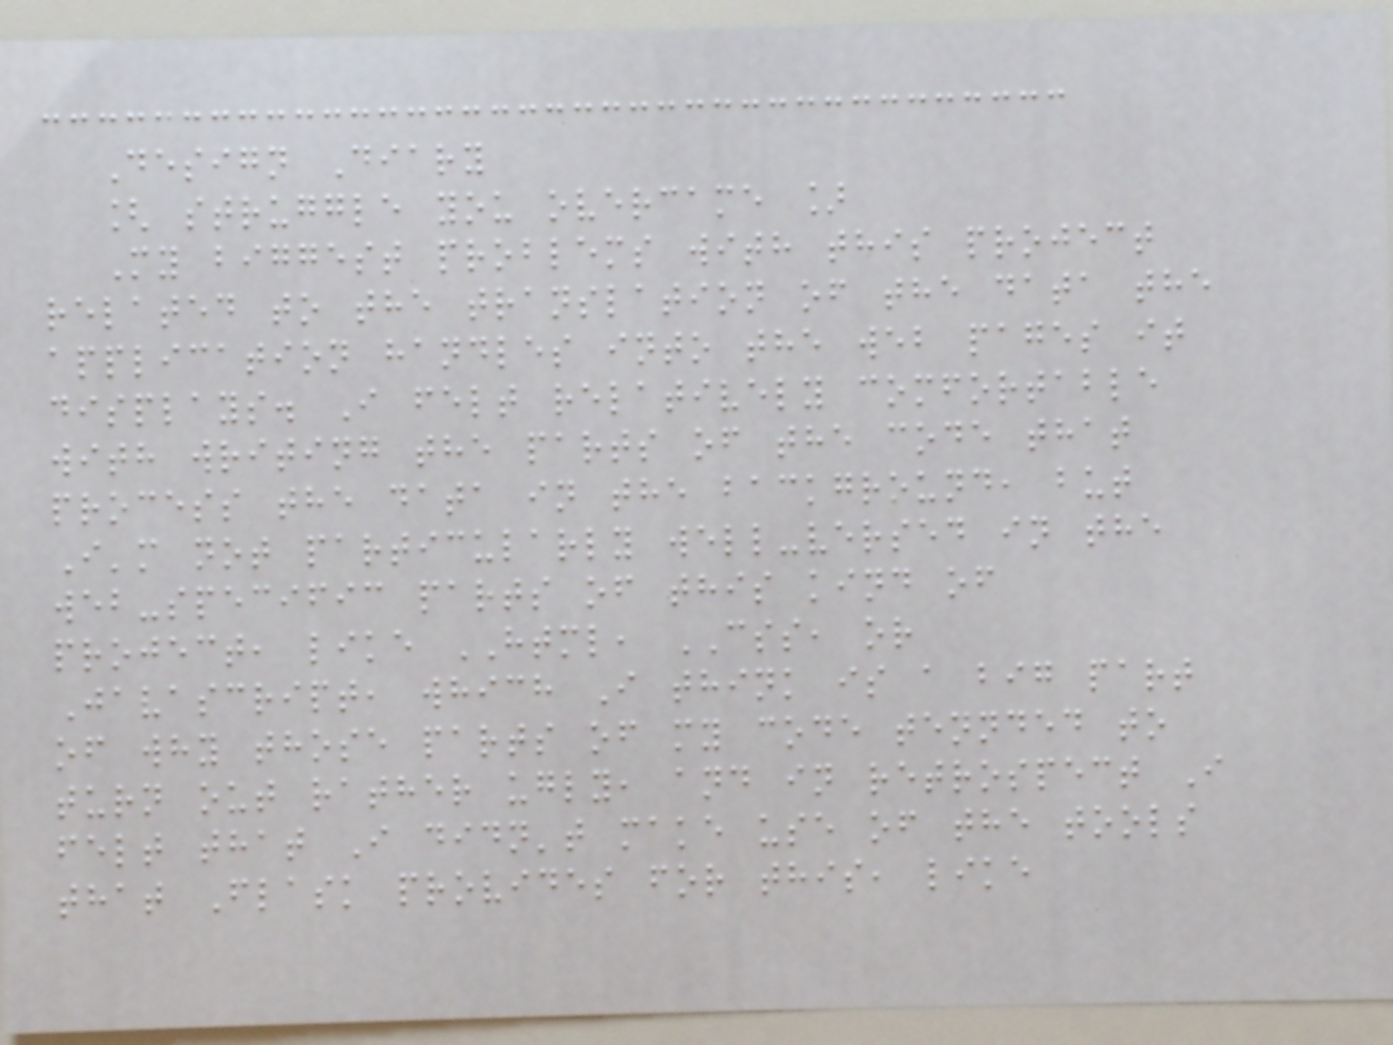Design Diary
[ struggle you overcame ]
My biggest problems with this project
related to the translation of the data the
application handles into the web pages it
displays. I felt relatively comfortable
with writing the parts of the code that
process the data in the background, but
I'm not particularly well-versed in the
web-specific parts of this kind of
project, like HTML, CSS, or
Javascript, which I think is a big part
of why those parts of my code tennded to
turn out rather ugly, and in retrospect I
felt that I didn't make use of the tools
that Flask provides for this, like
